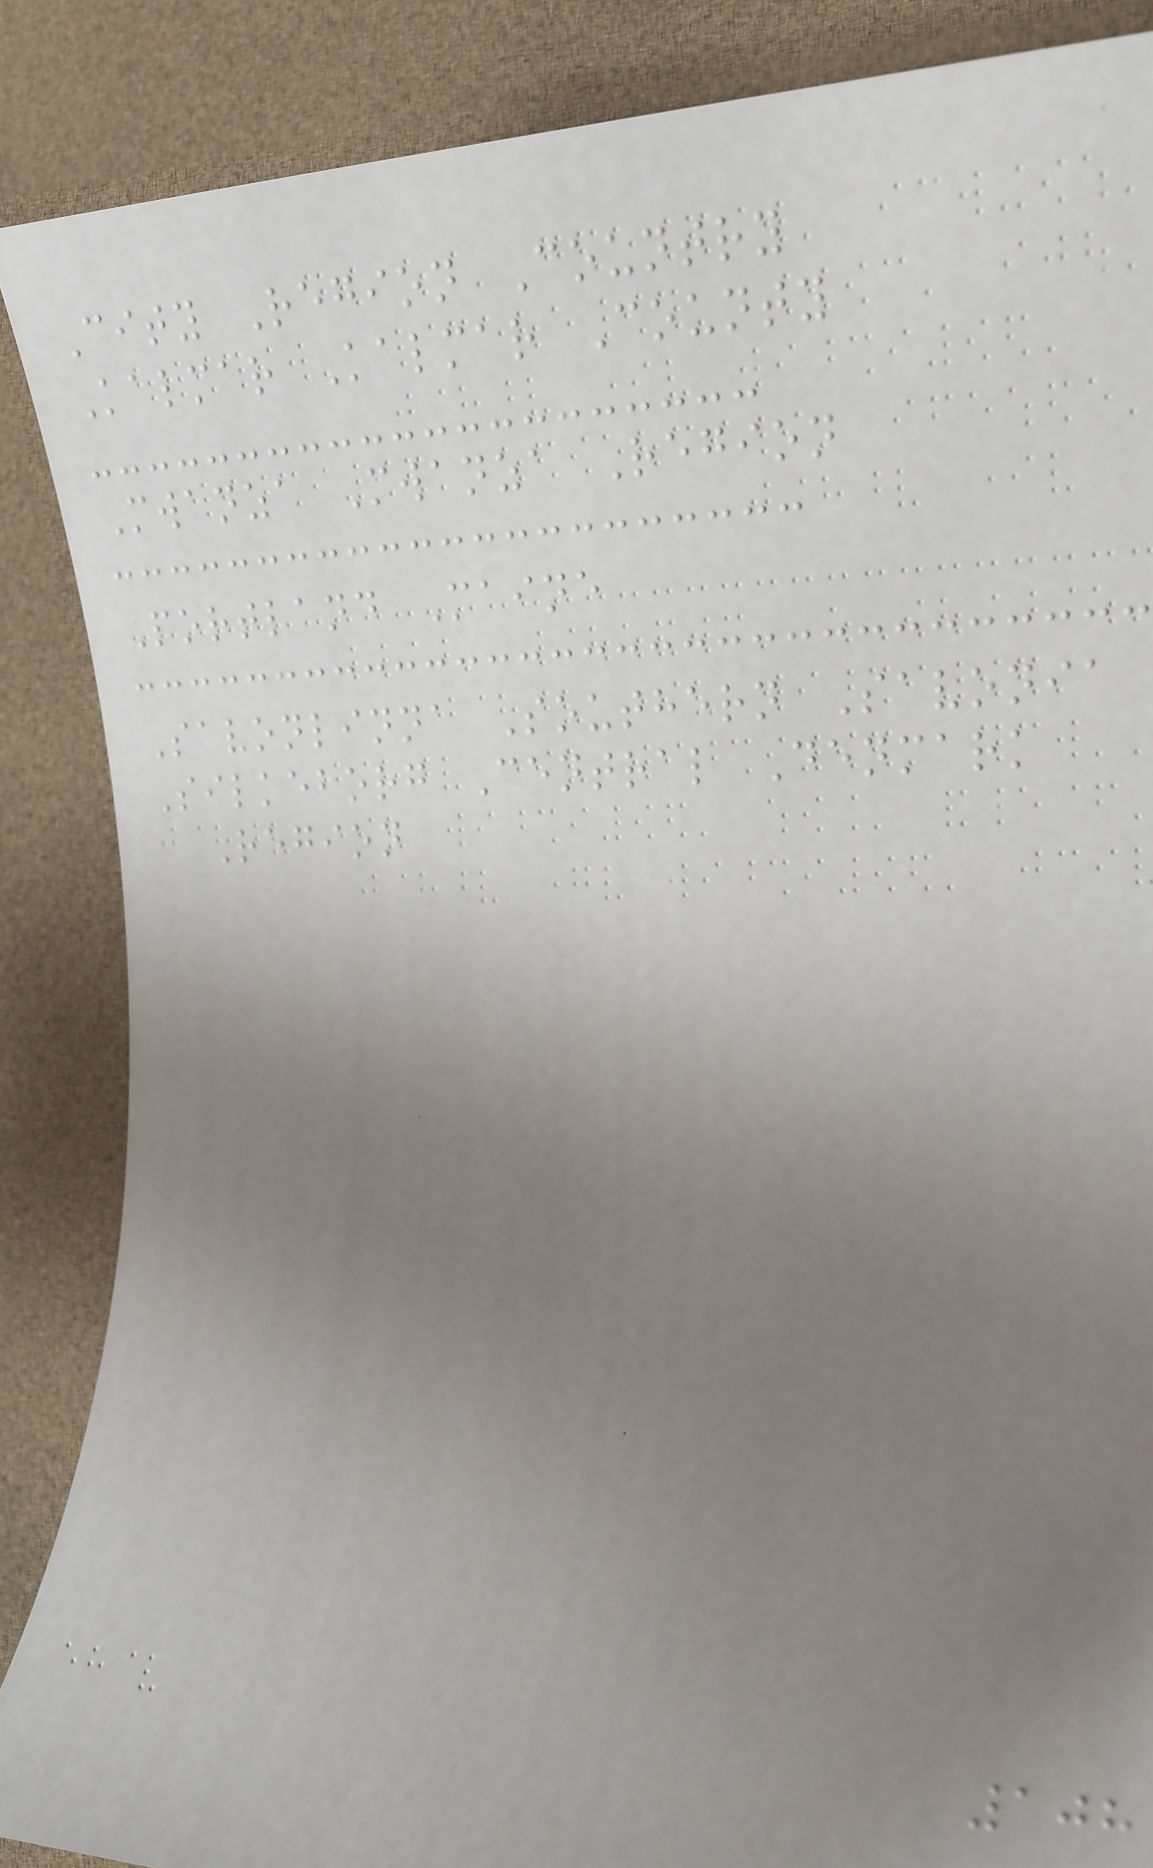City Region Country
Kalmar Kalmar County
Mwanza Mwanza Region
Portland Maine
Savonlinna Southern Savonia
Silkeborg Central Denmark
Region
108
